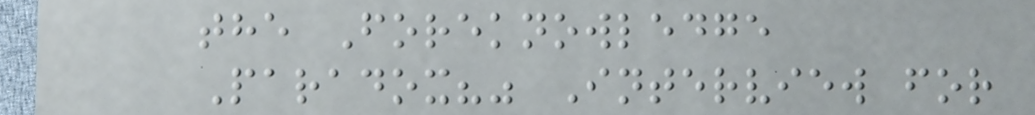the Foreknowledge
Paradox?" Interview for
